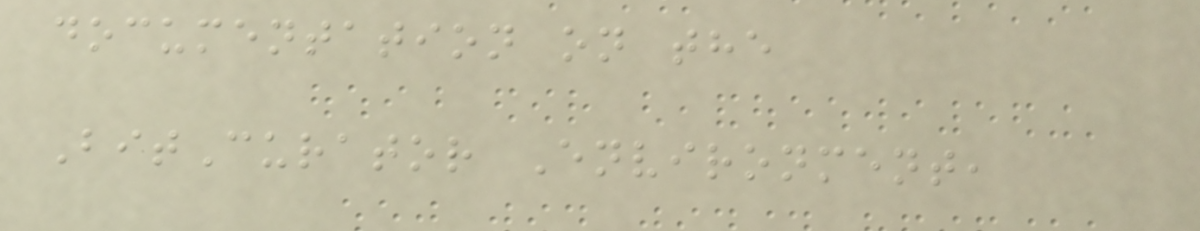documentation on the
BitCurator Environment,
